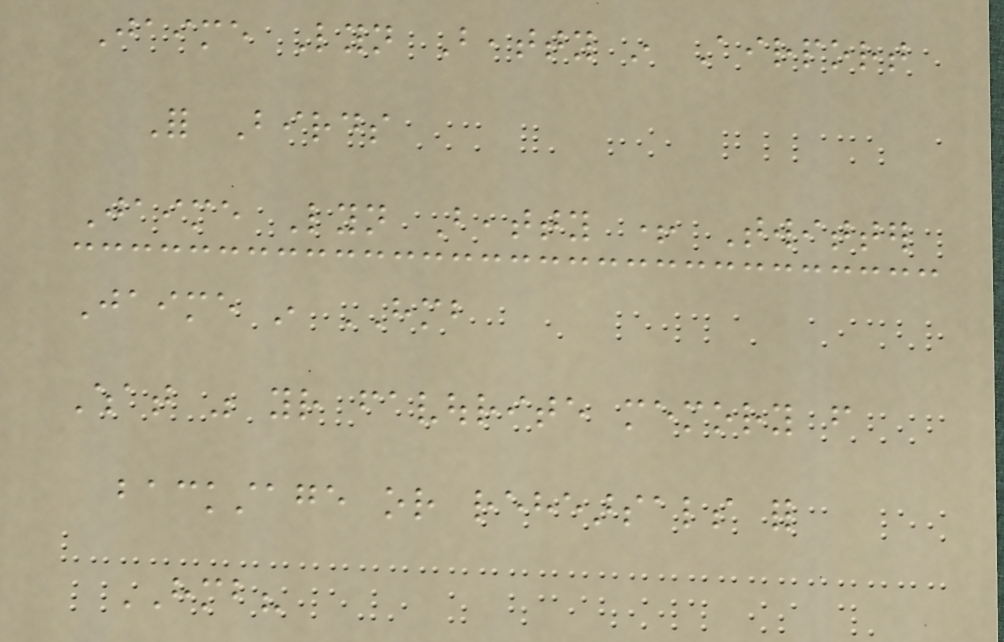Jaime Lyn Beatty in Airport
For Birds
Jaime Lyn Beatty + Twitter
Jaime in HMB
What was your favourite memory from
backstage or rehearsals for
HMB?
